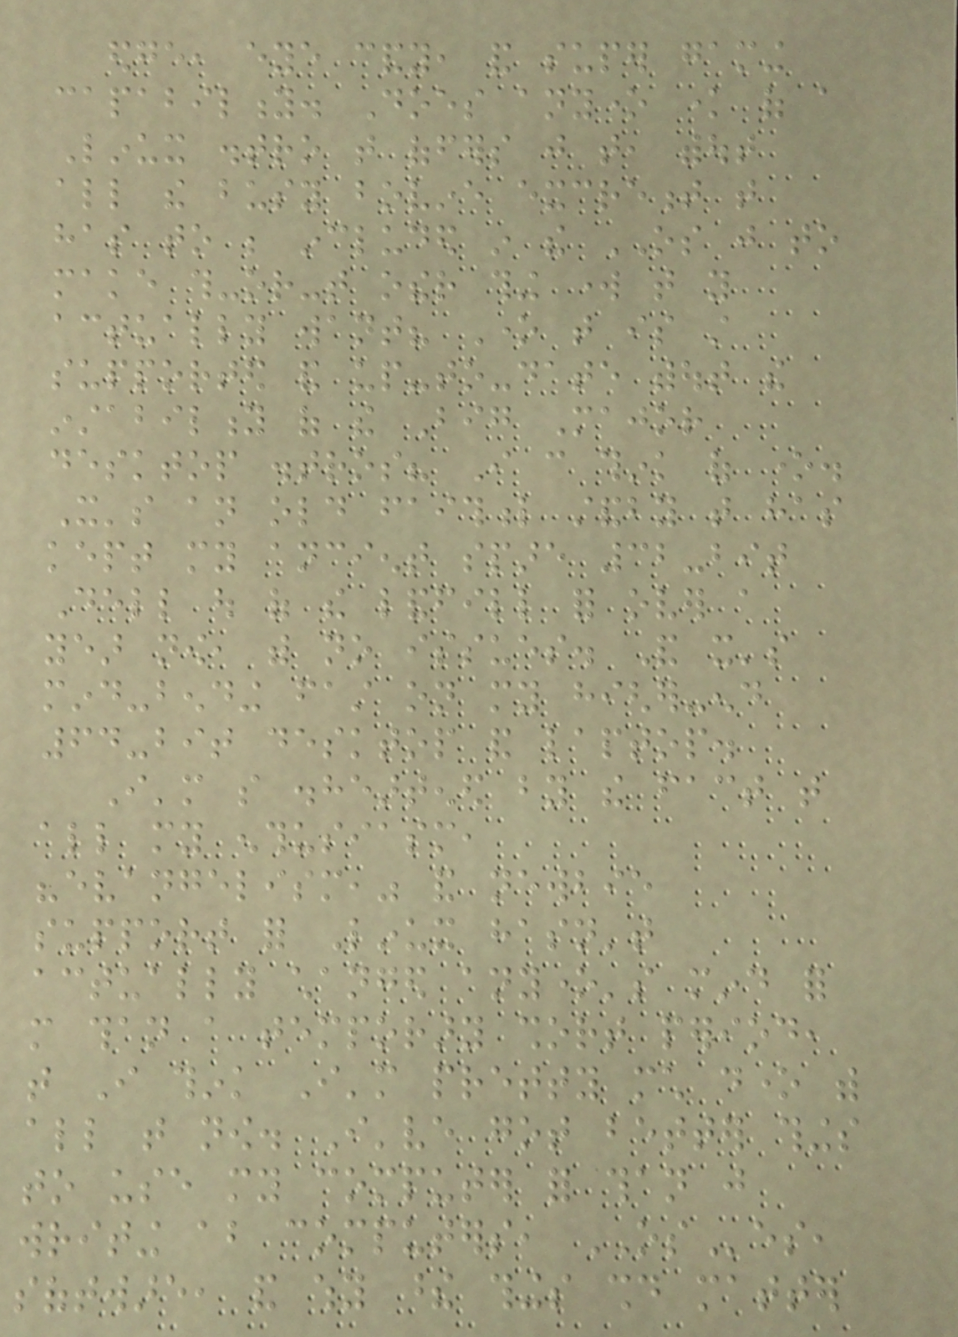edge, eye candy, and super gaming
capability. Does anyone know of a
Linux distro that offers just that, without
all the busy bovine excrement that
has to be included in the OS just to
make this-or-that other thing work that you
actually want? One that is still
supported and up-to-date without the
instability of the Big Major
desktop distros? I can think of one.
It's an old faithful standby that has
kept my ancient spare 32-bit
Dell out of the landfill for over a
year now, with no issues. And it's
mind-bending fast on my higher-end
64-bit desktop and laptop.
I'm so disheartened by the fact that
all my enthusiasm,
"evangelism," and newbie
support for Linux hasn't
actually changed anyone's mind for
more than a temporary short period,
that I think I'm pretty much done with
all that now. I've got better things
to use my computer for than just
writing about computers, OSes,
software, and why these things should matter
